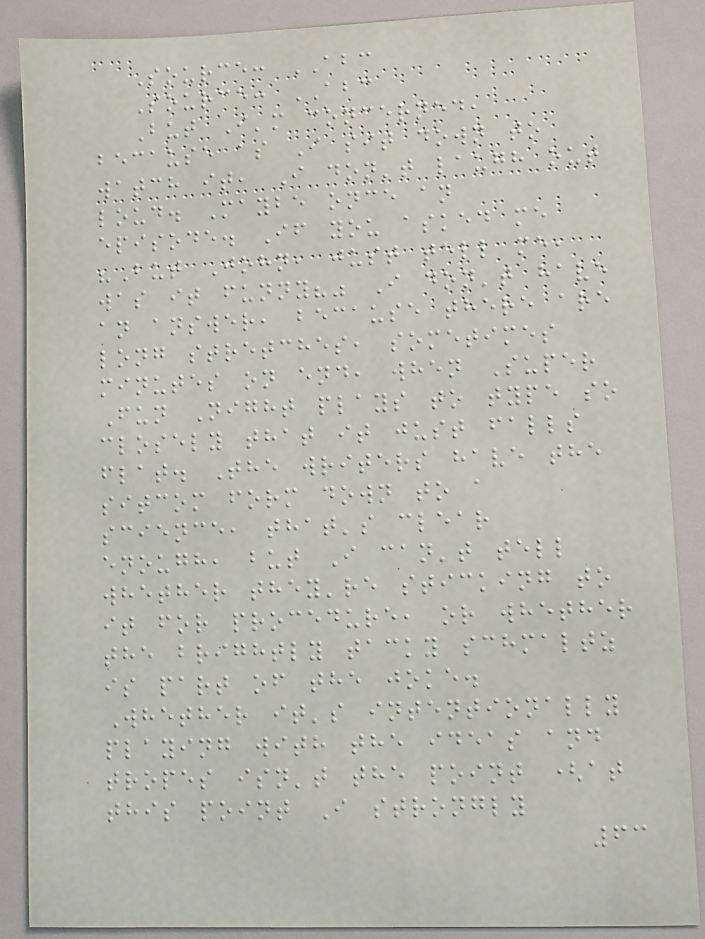Source: ABC
Source: ABC
But I'm concerned,
because as I sit down to
watch it, I don't laugh out
loud. Maybe once an
episode. If you asked me
"But John, just tell me,
was it funny?" I don't have
an answer, because there are
long stretches, sometimes
minutes on end, when Super
Fun Night plays to type so
closely that it just falls
flat. The writers have the
sitcom form down to a
science, that's clear
enough, but I can't tell
whether they're sticking to
it for procedure, or whether
the brightly tacky schmaltz
is part of the joke.
Whether it's intentionally
playing with the ideas and
tropes isn't the point (at
this point I strongly
63
